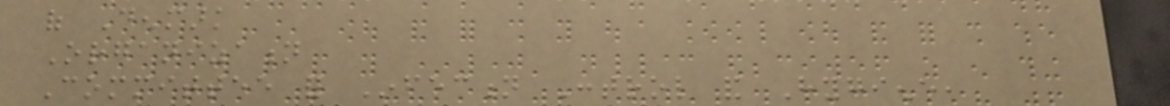of Denmark
Organization
Committee for Infection Control and Hygiene,
